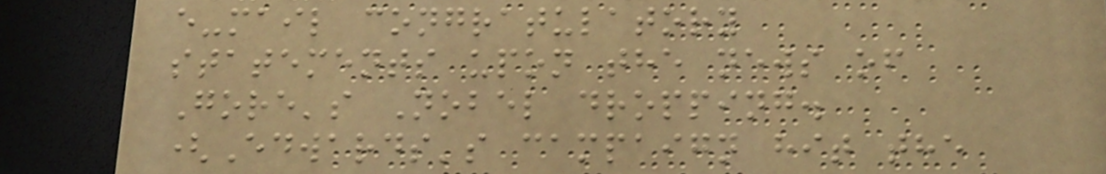e-mail congratulatory
statements upon the news of
Gore's Nobel dropping.
(Edwards's campaign hit the
